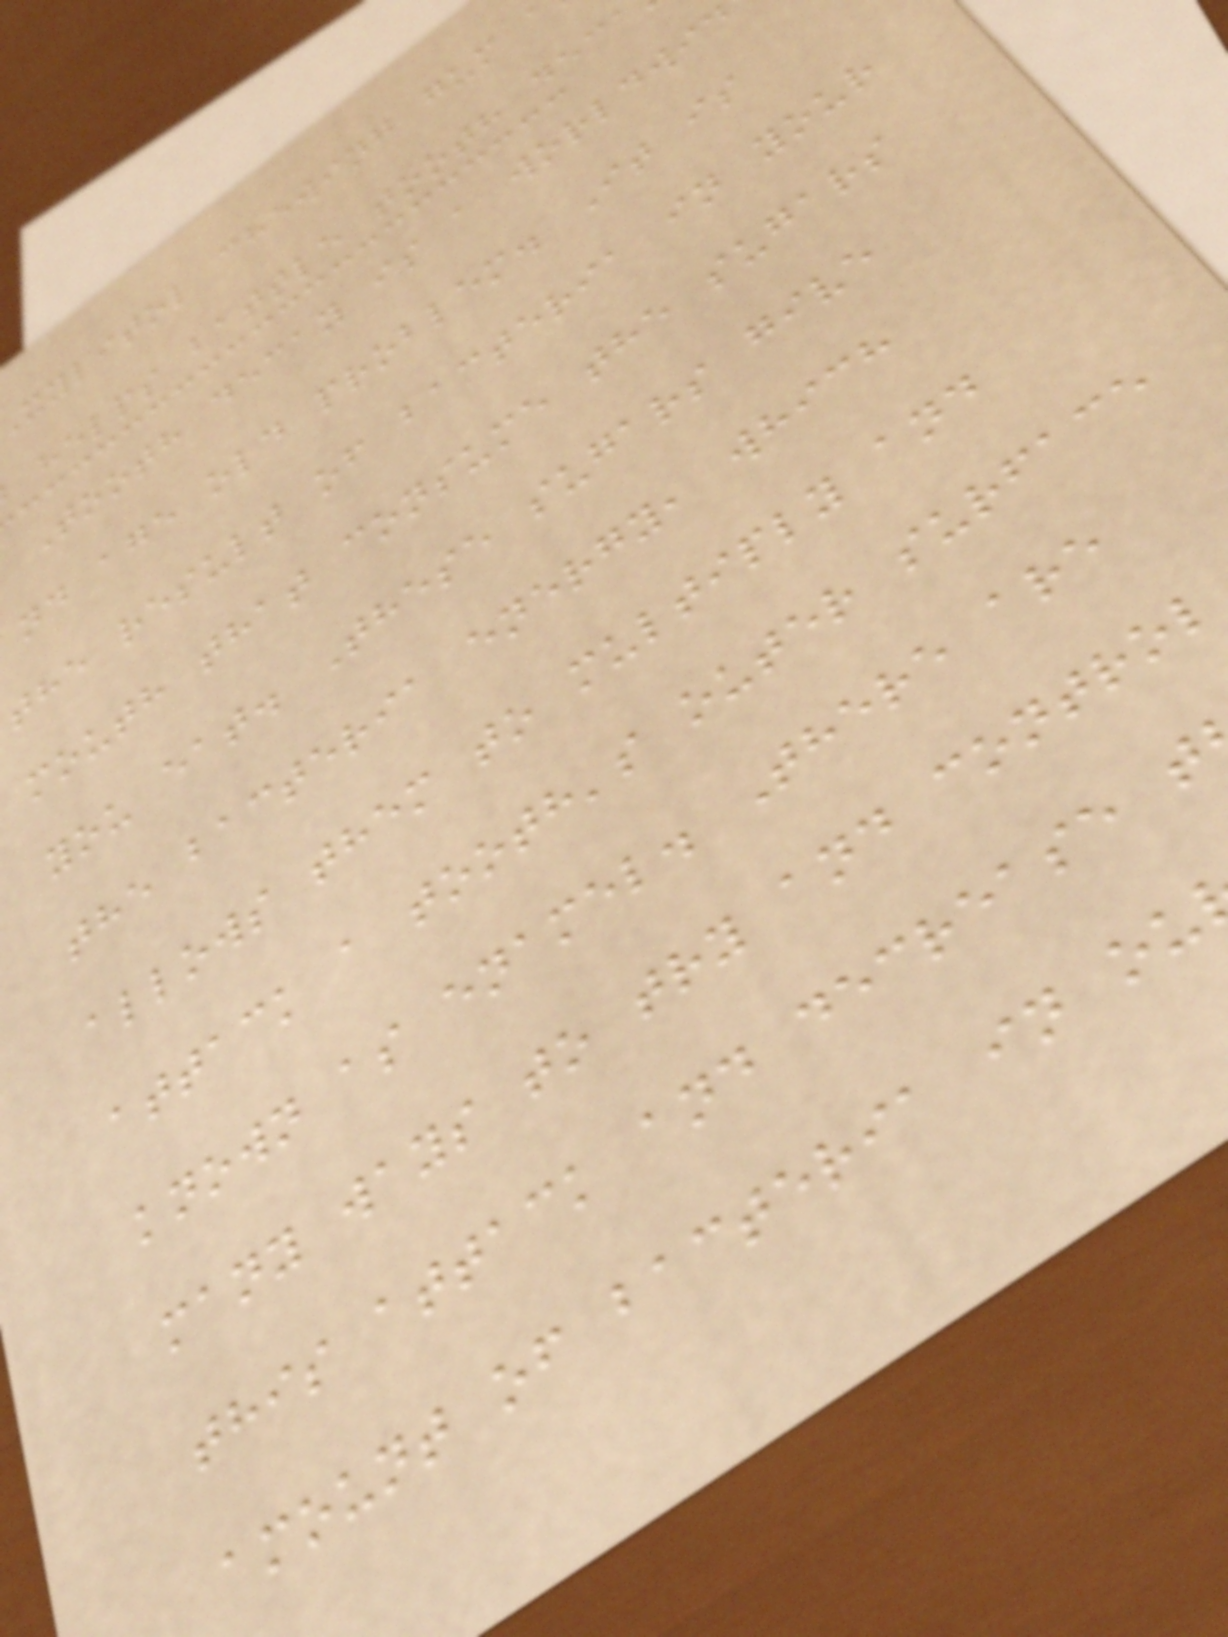xylitol chewing gum
helps battle tooth deca
Tooth decay is a worldwid
nd age old problem. It is
the result of bacteria in your
mouth that consume the sugars
you eat. These sugars give
the bacteria energy, which
allows them to multiply and
attack a tooth's outer surface
known as enamel. There are
many ways to try and control
this attack and decrease t
amount of bacteria in ou
